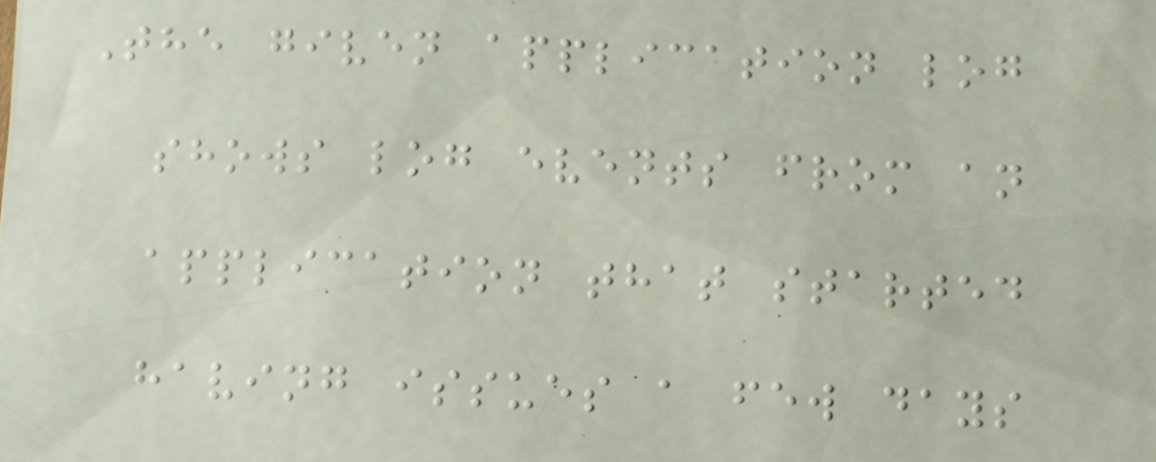The given application log
shows log events from an
application that started
having issues a few days
